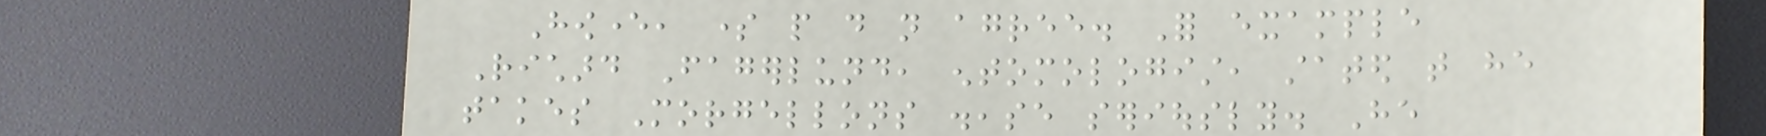However, some people do not agree. For example
Richard Fagerlund, entomologist, stated that he
takes Morgellons disease seriously. He
